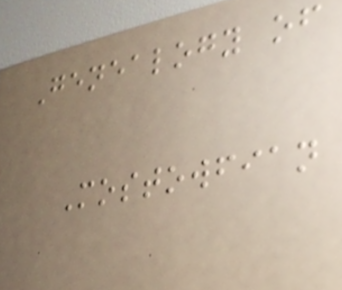Genealogy of
Mostowfian
